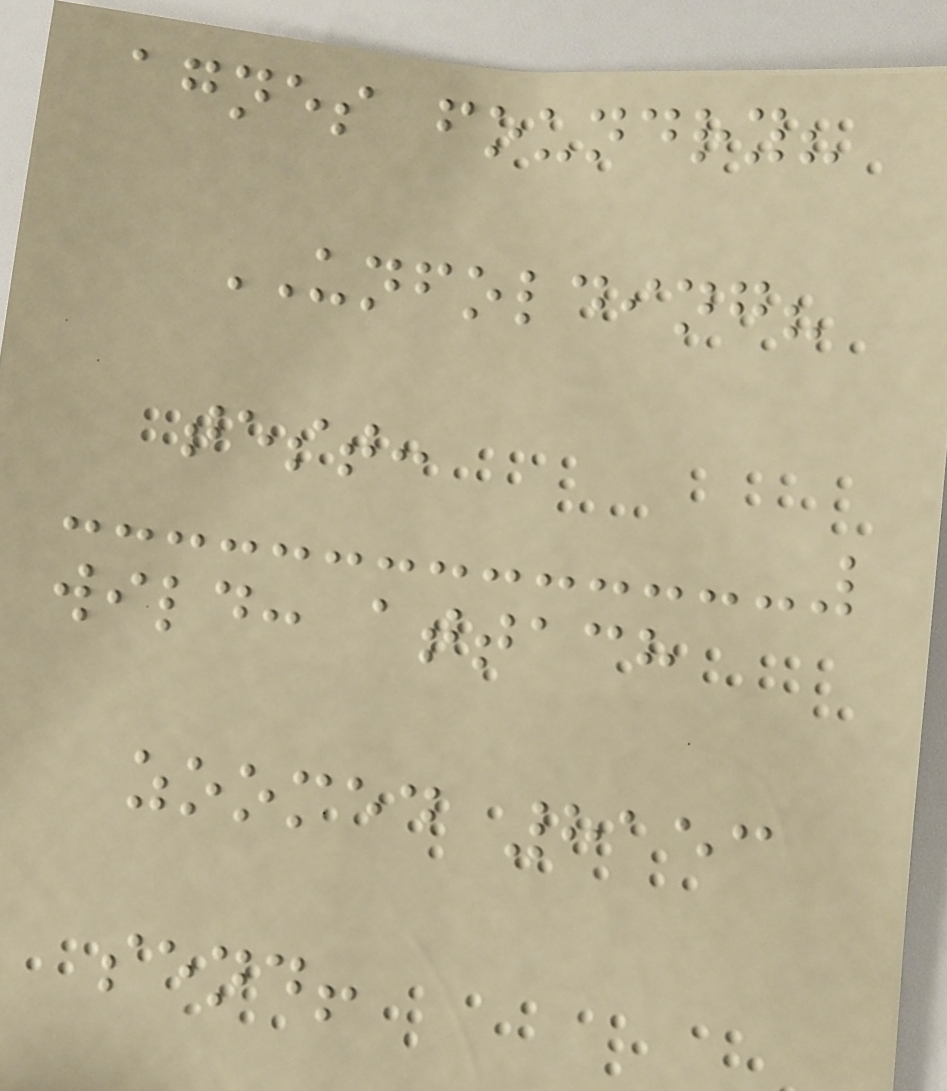agnes foundry?
UNFOLDING?
test:
wild: attach
zoomed 8153
send!
